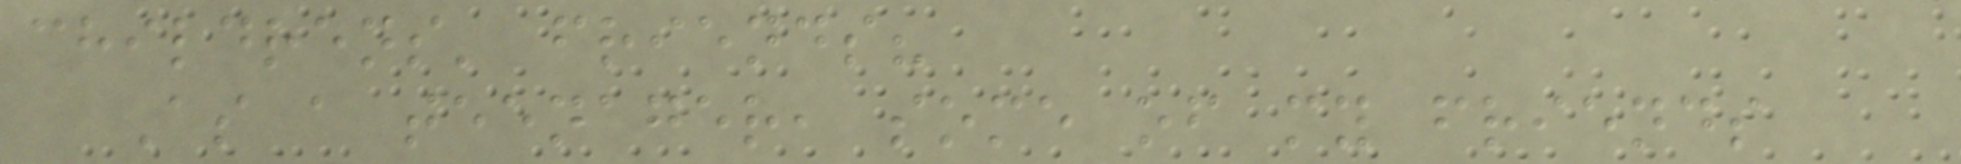childrens' friends?
As a teenager, some of my friends
